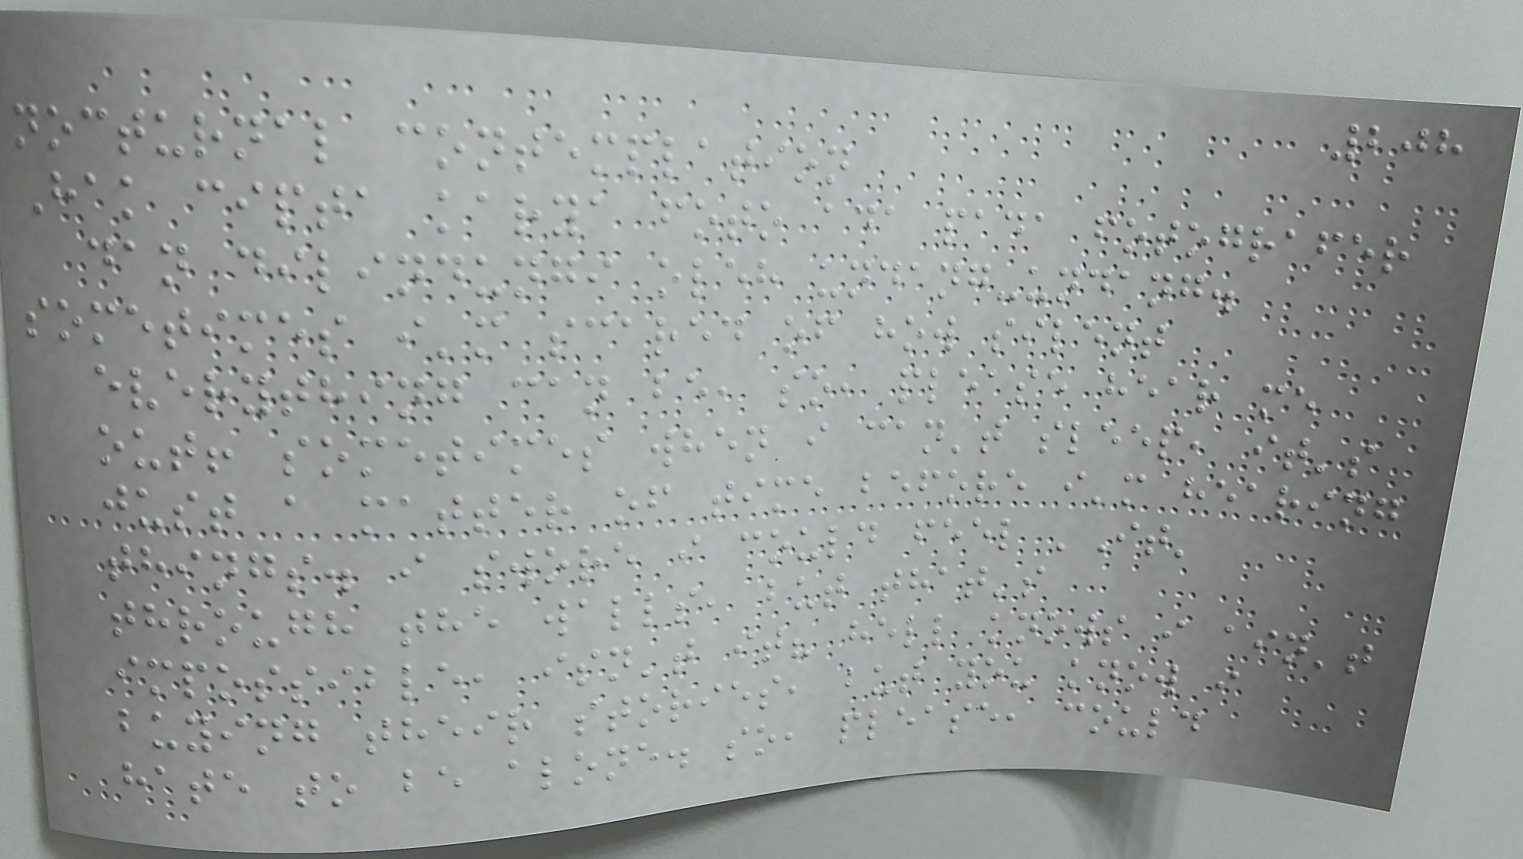208
nocturnal contemplation
Hak cipta karya foto ada pada fotografer
dan dilindungi oleh undang-undang.
sometimes i'm scared of how silent
everything can be, so, please hear me
out! sometimes when i can't sleep, it's
just a matter of time before i'm hearing
things. i swore i could feel 'It'
through the walls, but that's
impossible, isn't it? hell knows i ain't
buying their stories, but you know i
hate to be alone. so, please, could
